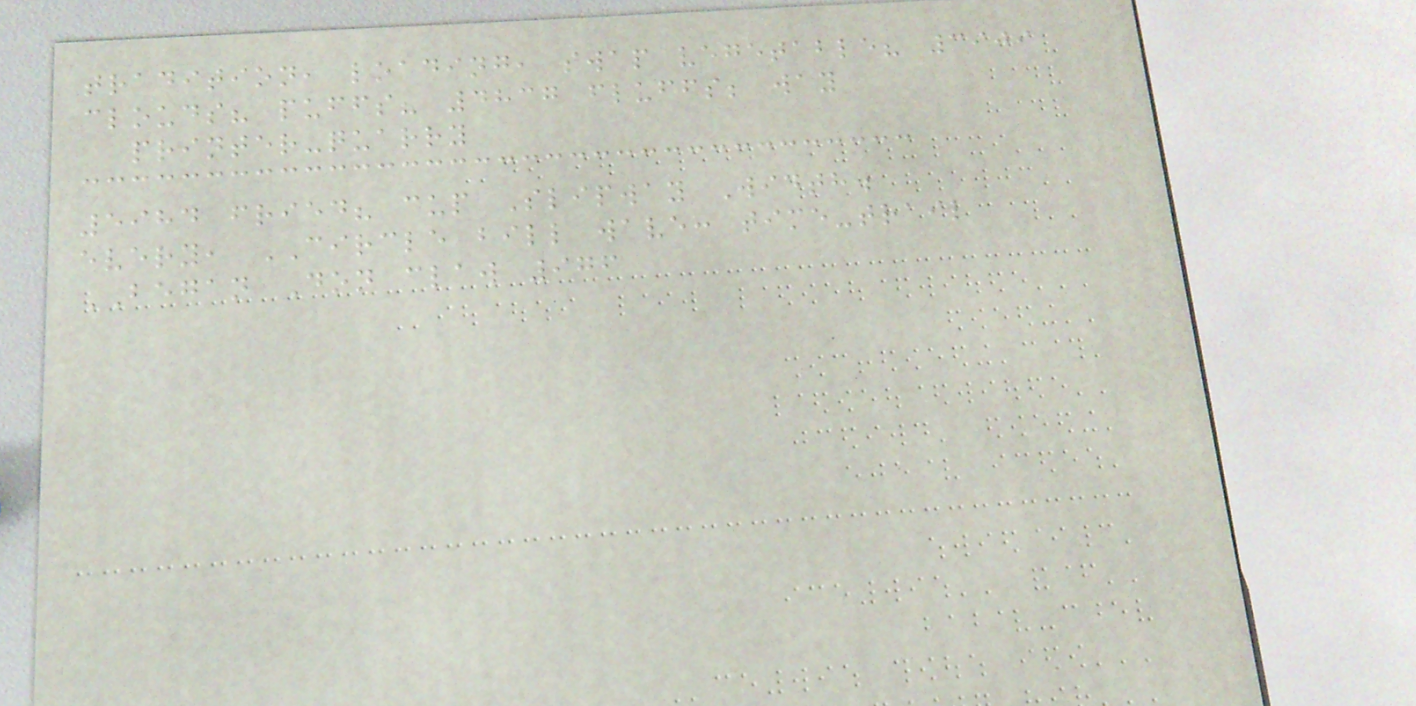tradition, loading, swap vegetable? 3909
clouds? puffs? 4837 fluffs; way
printer-quarry
5984 fried? cup Slipway Width.
every, CIRCLE bill wave: time-trail
BEGAN Don claw 976
